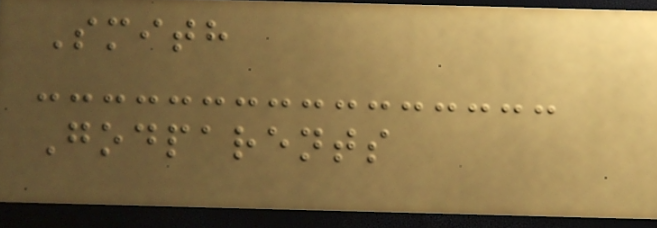Smith
Godparents
